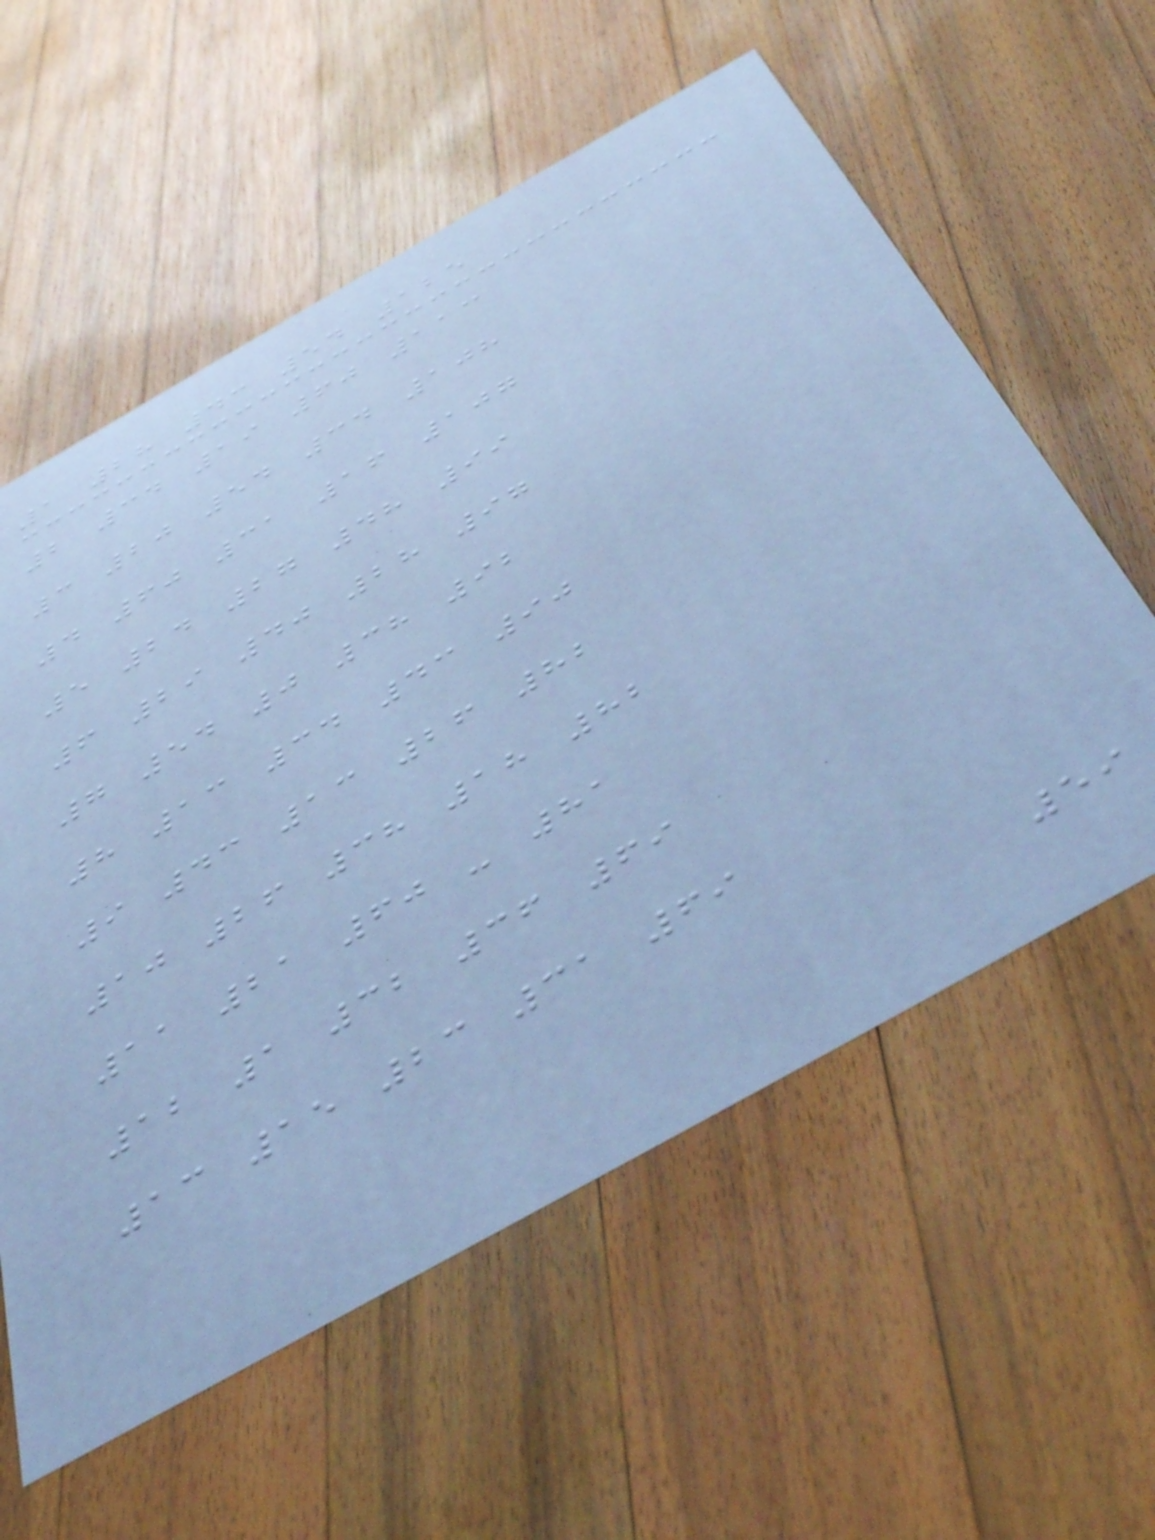1 28 43 54 125
2 34 19 60 113
3 20 54 34 108
4 60 31 16 107
5 24 27 48 99
6 29 40 28 97
7 54 0 38 92
8 13 34 43 90
9 43 13 26 82
10 26 38 18 82
11 21 60 - 81
12 1 32 36 69
13 15 23 31 69
59
